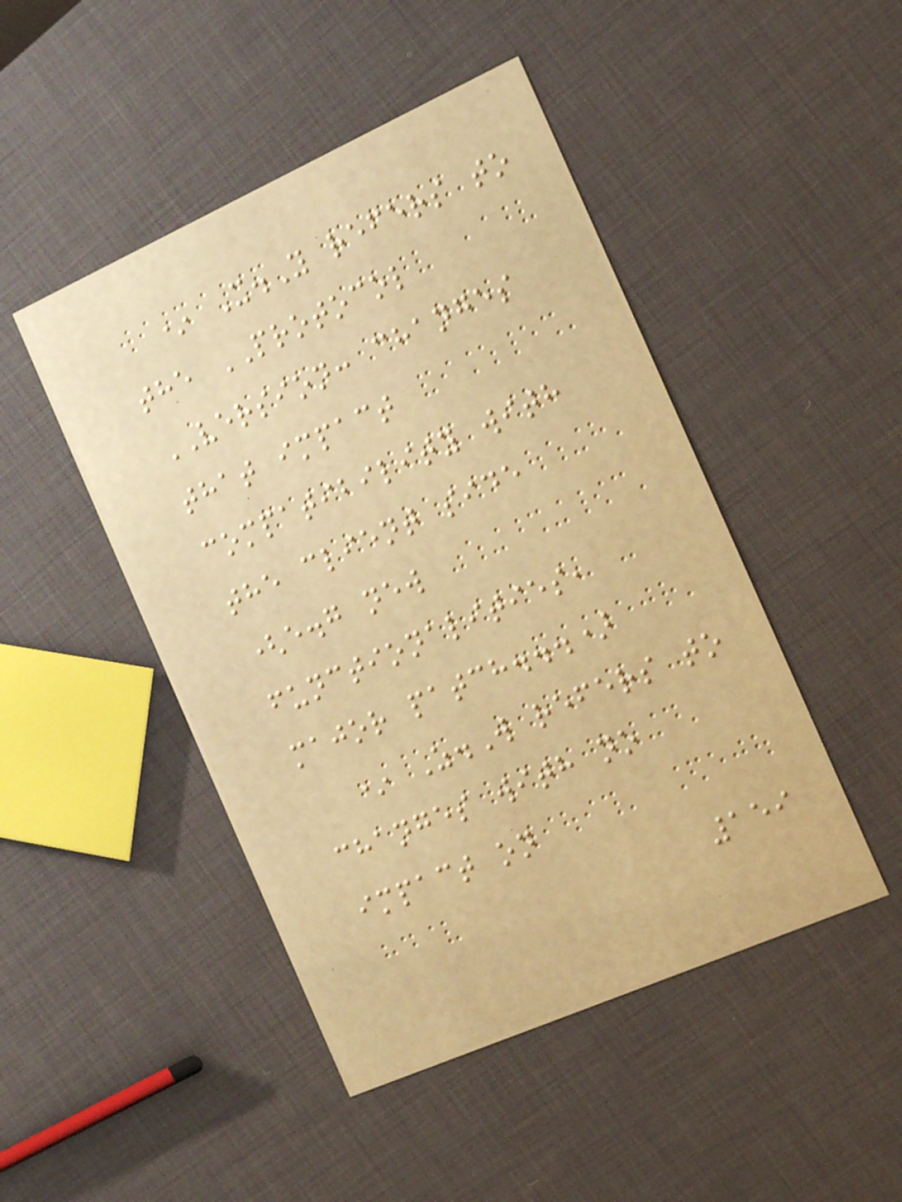* X.Y refers to
the PROTOCOL
VERSION: changes
that impact
compatibility with
the client side
(e.g new
functionalities,
major patch...)
* Z.W refers to
changes with no
impact on
159
